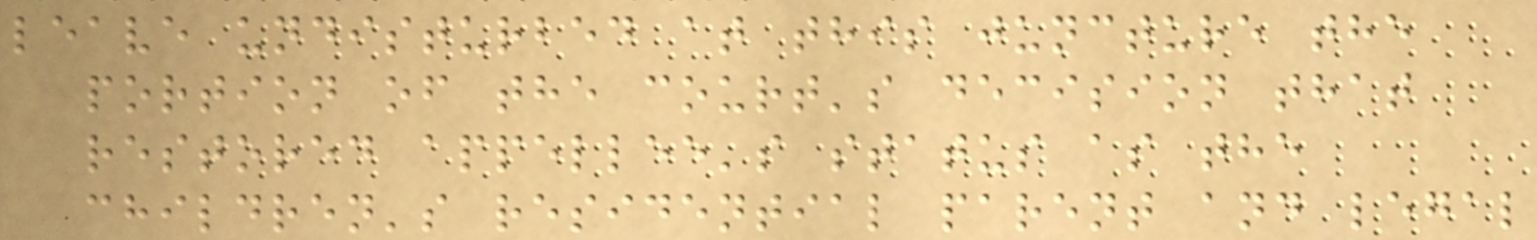leave undisturbed at this juncture the
portion of the court's decision that
restored appellee's status as the
children's residential parent and legal
